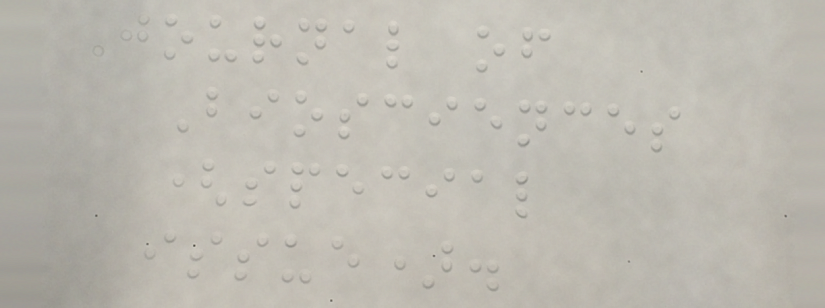Journal of
Biosciences
(special
issue).
